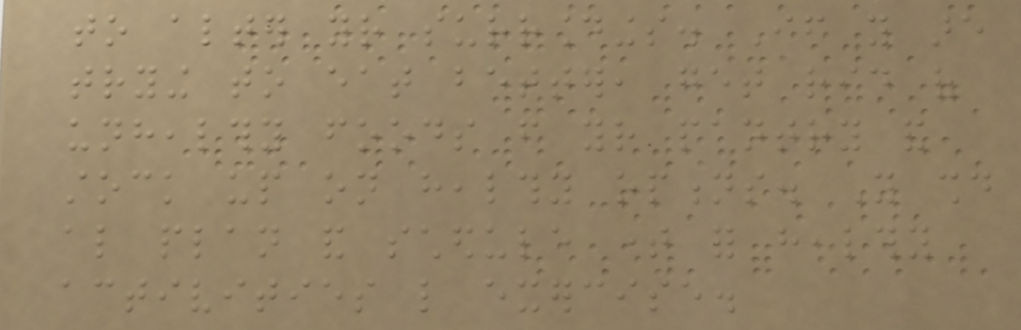to alter your surroundings. If you are
trying to eat better, get rid of
unhealthy foods from your pantry and
stock up on healthy options. You should
also plan and schedule time for healthy
activities like exercise.
